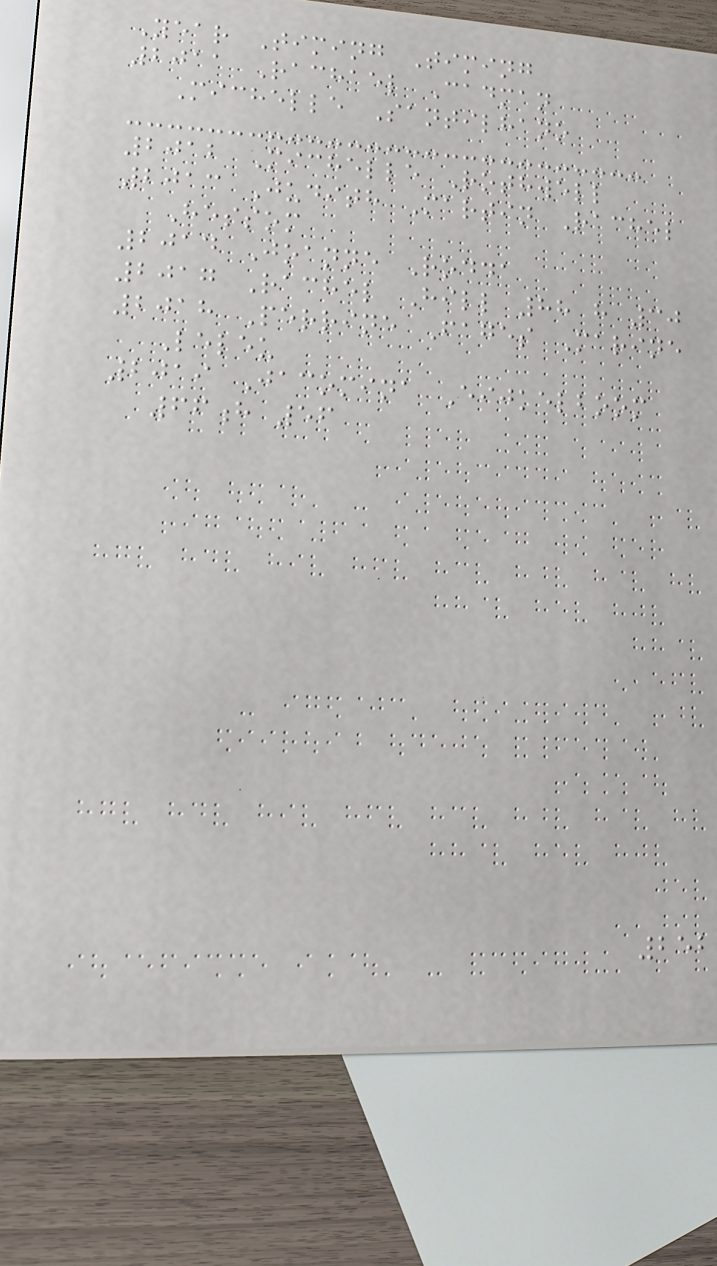Year Timing Timing
2011 Rachael Cadman
Michelle Santilhano
2012 Michelle Rothwell
2013 Judith Martin Rachel
Hessom
2014 Joanne Rodda
2017 Rachel Hill 88 h 30
2018 Perrine Fages Marine
Leleu
2019 Jacomina Eijkelboom
66h 56
252
